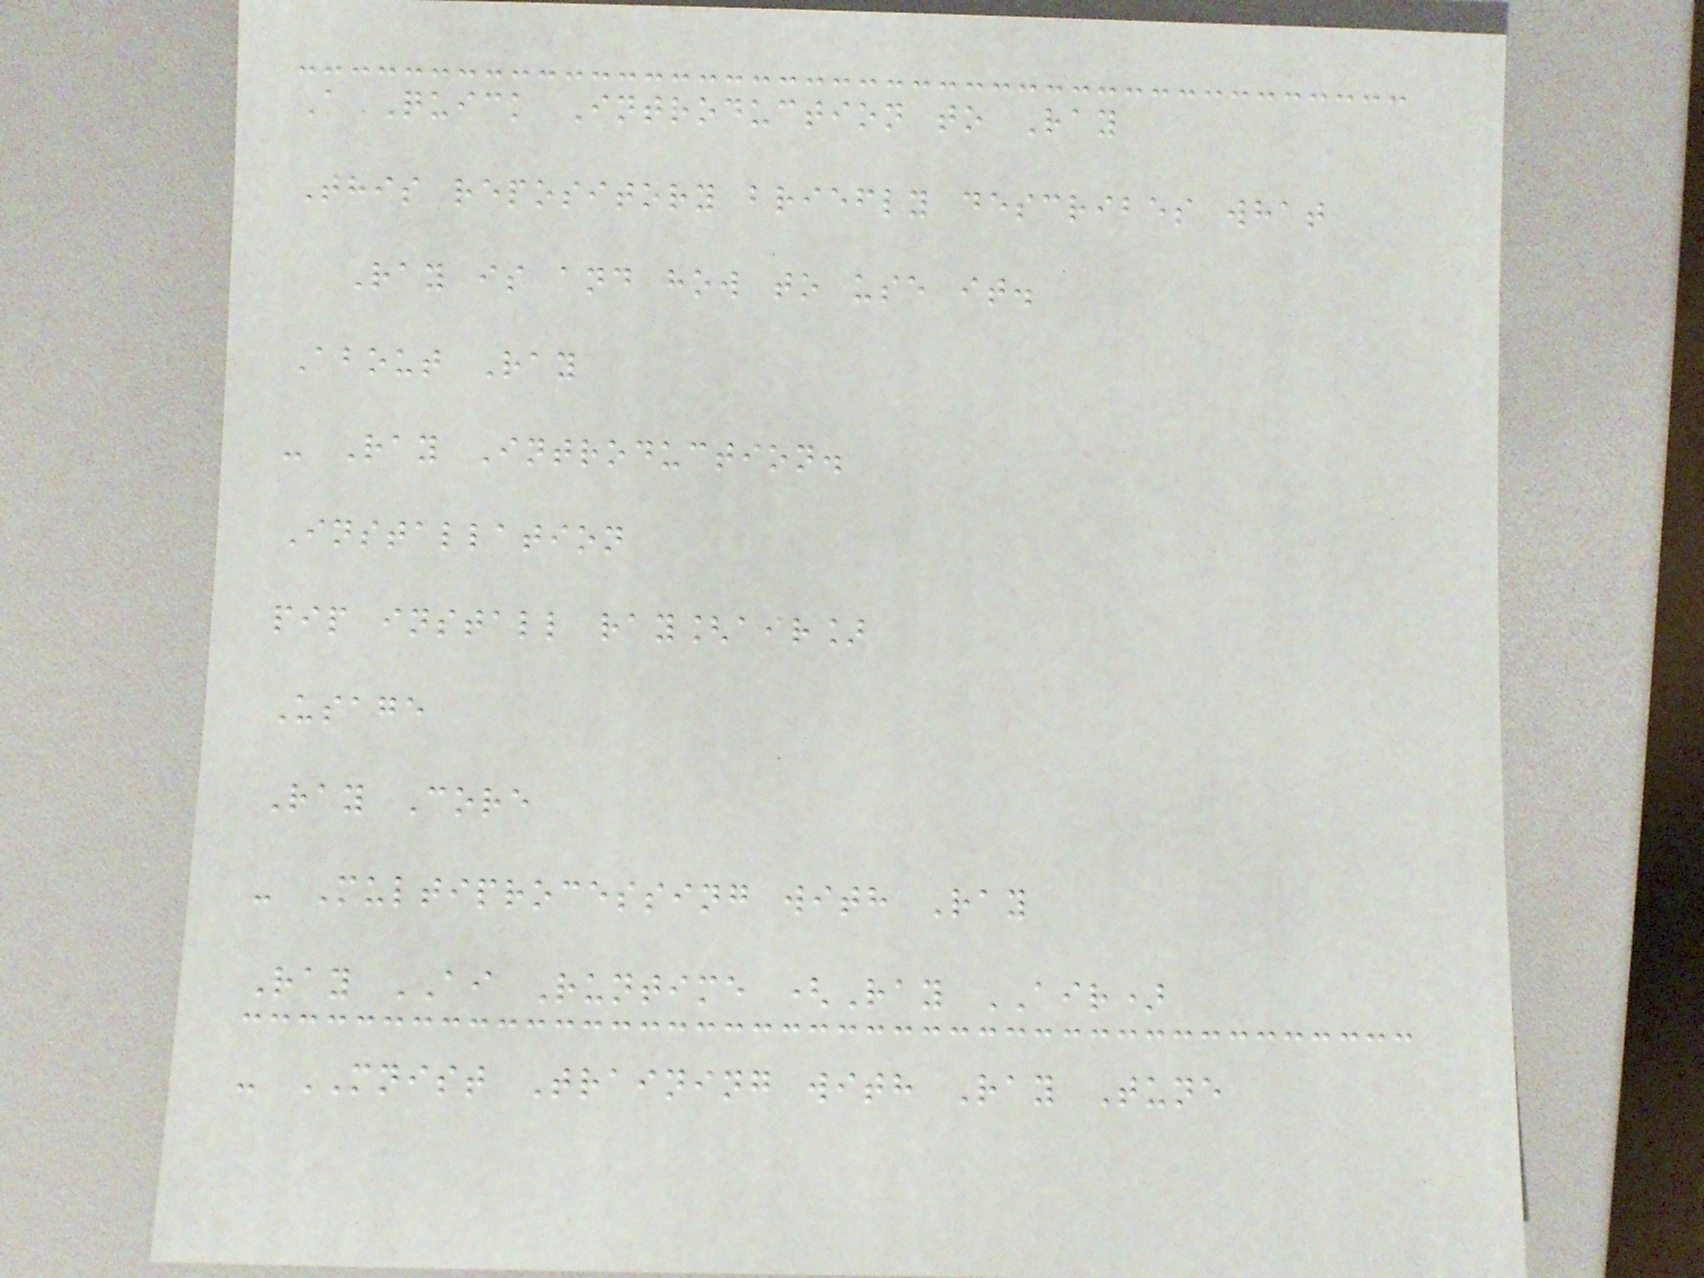A Quick Introduction to Ray
This repository briefly describes what
Ray is and how to use it.
About Ray
- Ray Introduction.
Installation
pip install ray[air]
Usage
Ray Core
- Multiprocessing with Ray
Ray AI Runtime (Ray AIR)
- MNIST Training with Ray Tune
